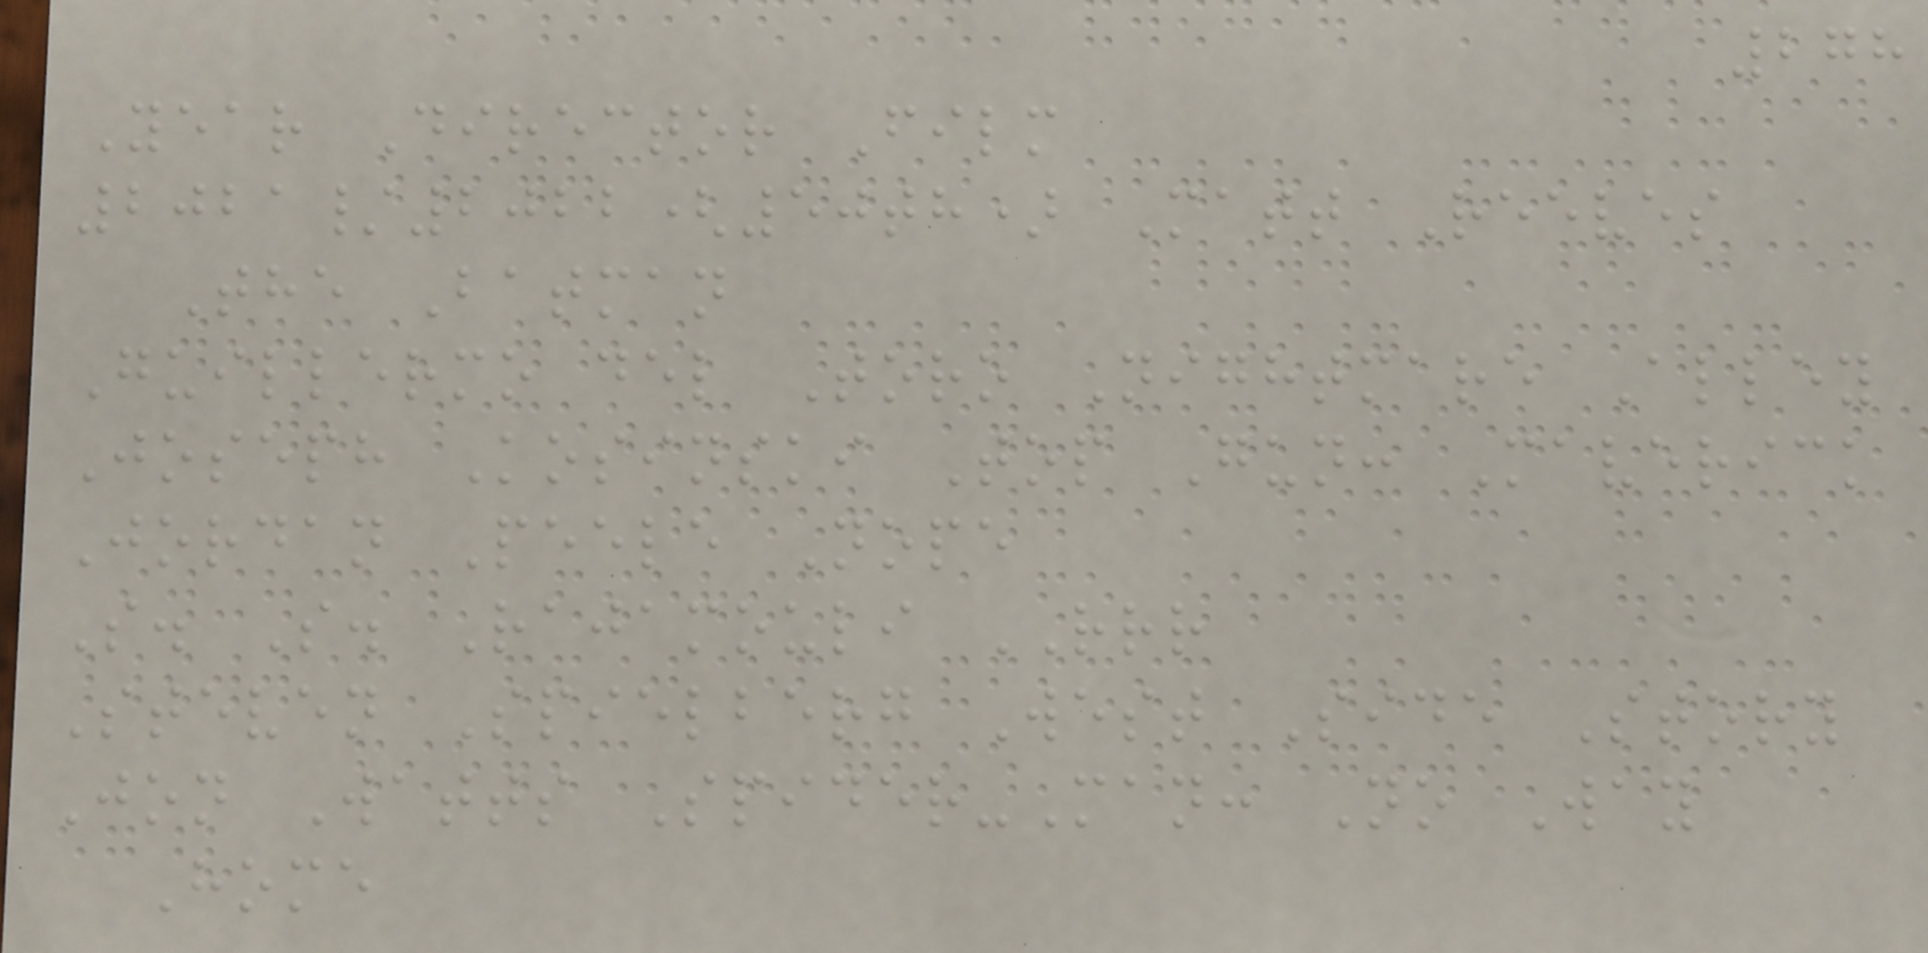278
Year Director Film
2021/2022(50th) Matt Reeves
The Batman
Guillermo del Toro Nightmare Alley
Joseph Kosinski Top Gun: Maverick
Jordan Peele Nope
S. S. Rajamouli RRR
Steven Spielberg West Side Story
Jon Watts Spider-Man: No Way
Home
